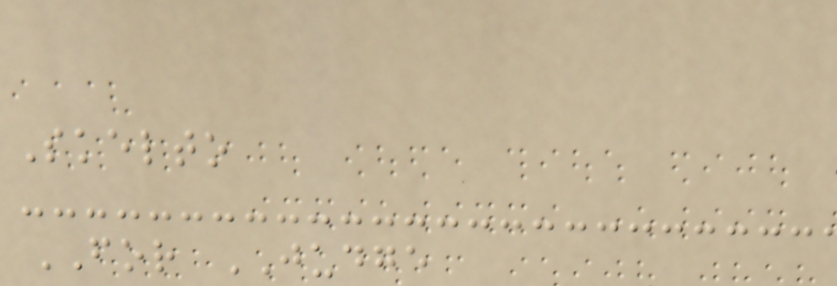Skelto
FOR JUDGE
